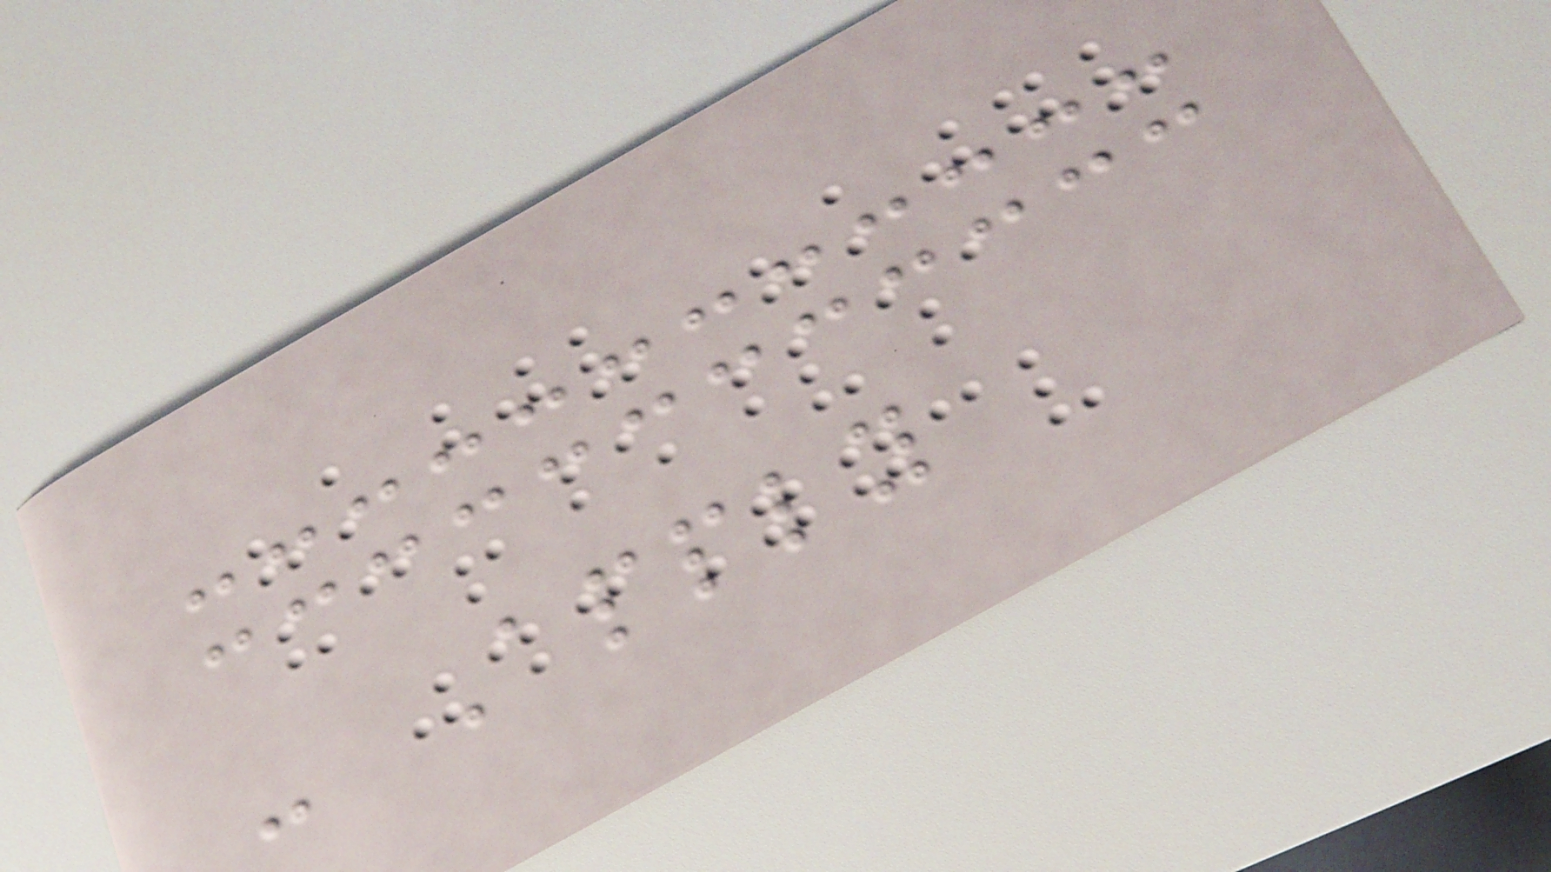- Apply
